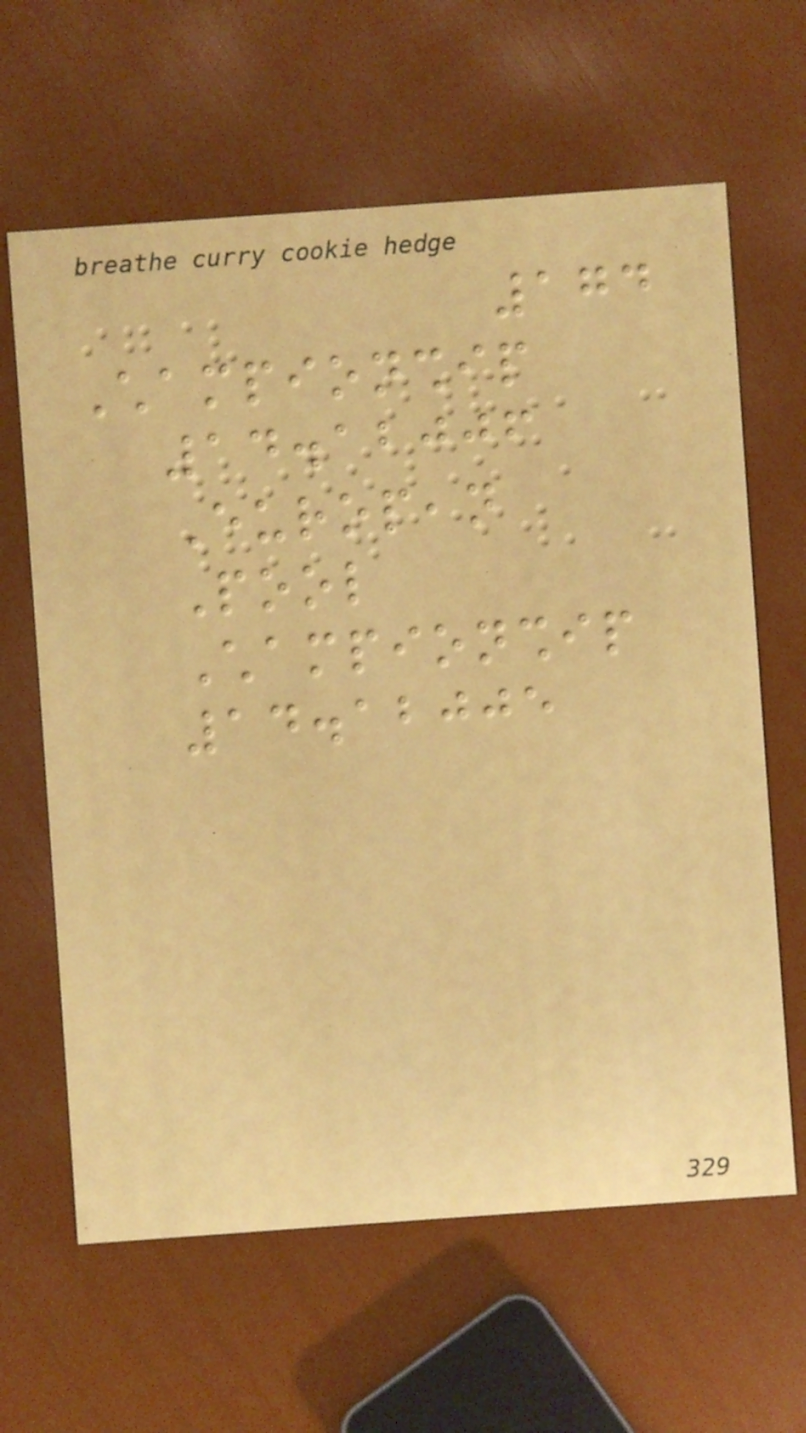174
Championship
14.12006
European
Pool
Championship
14.12005
